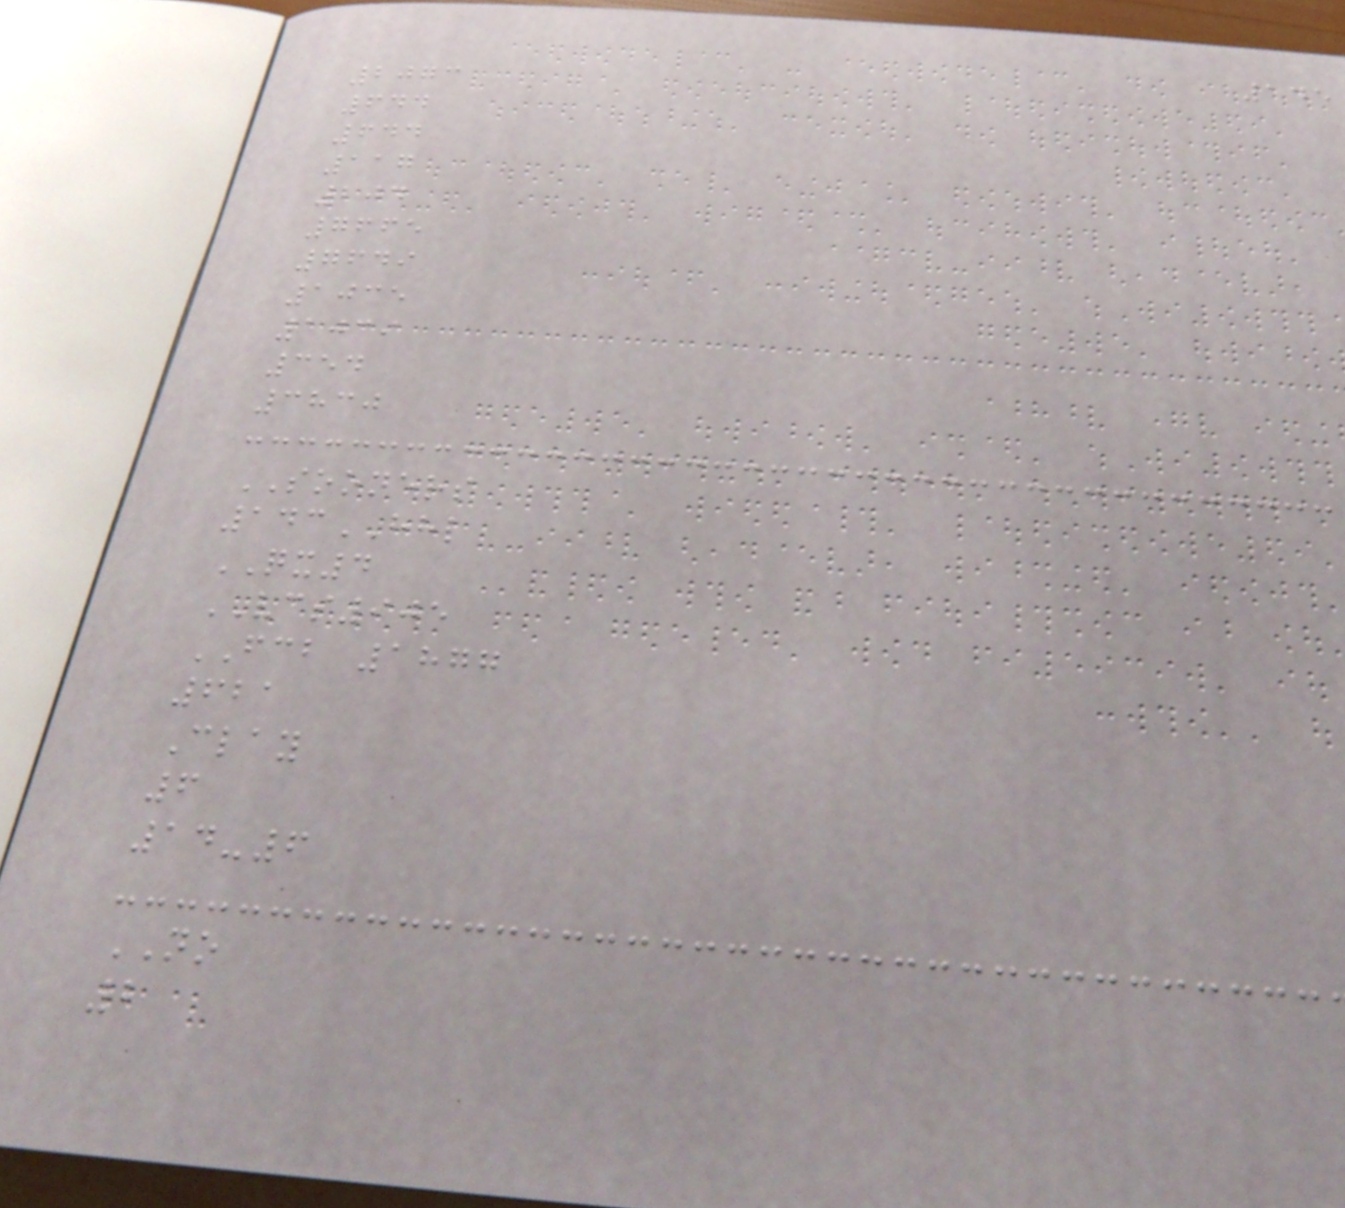145
2073
644
644
117
204
7665
7649
1035
1039
354
3830
SOONERS
143HHL
QX4
VCS905
FCB 1877
621
Clay
6
14-6
NO
2
